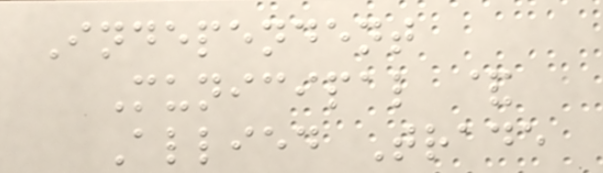Independent
Municipal &
Allied Trade
